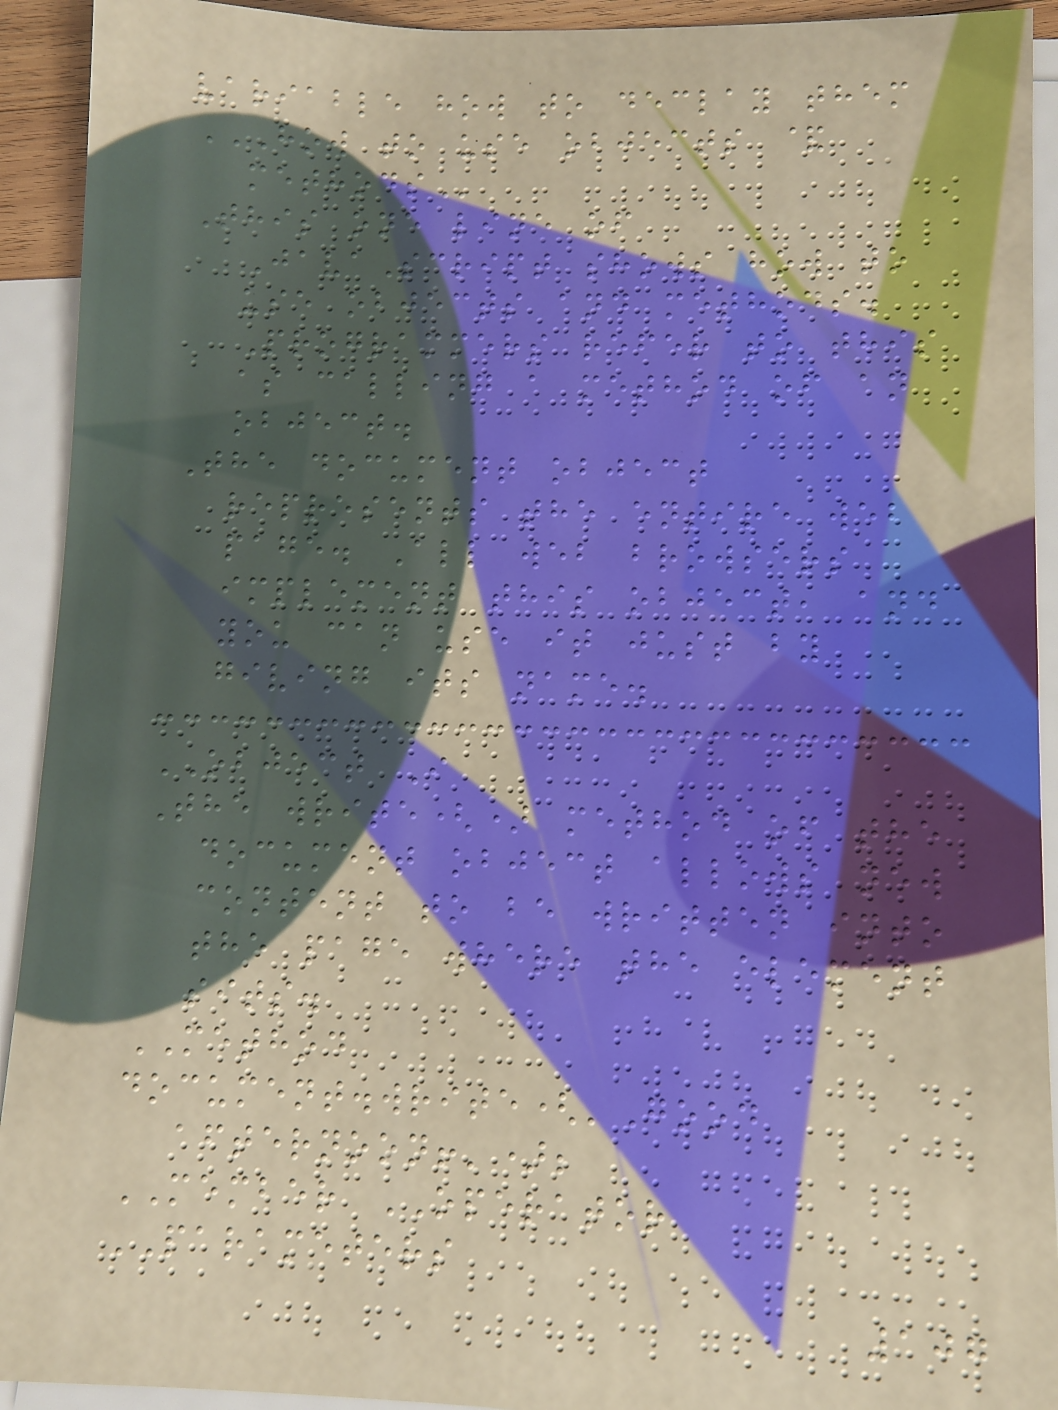variable how to declay them
HOW TO USE OBJECTS &
METHODS
This one line of
JavaScript shows how to
use objects and methods.
Programmers refer to this
as calling a method of an
object.
The document object
represents the entire web
page. All web browsers
implement this object, and
you can use it just by
giving its name.
OBJECT I
The write() method of the
document object allows new
content to be written into
the page where the element
sits.
METHOD
document.write('Good
afternoon!');
MEMBER OPERATOR
PARAMETERS
107
